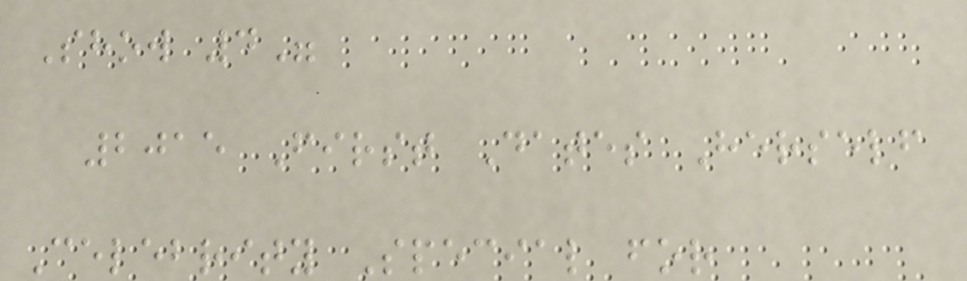Show 4"
2015 First Dates Herself
Celebrity Special for
